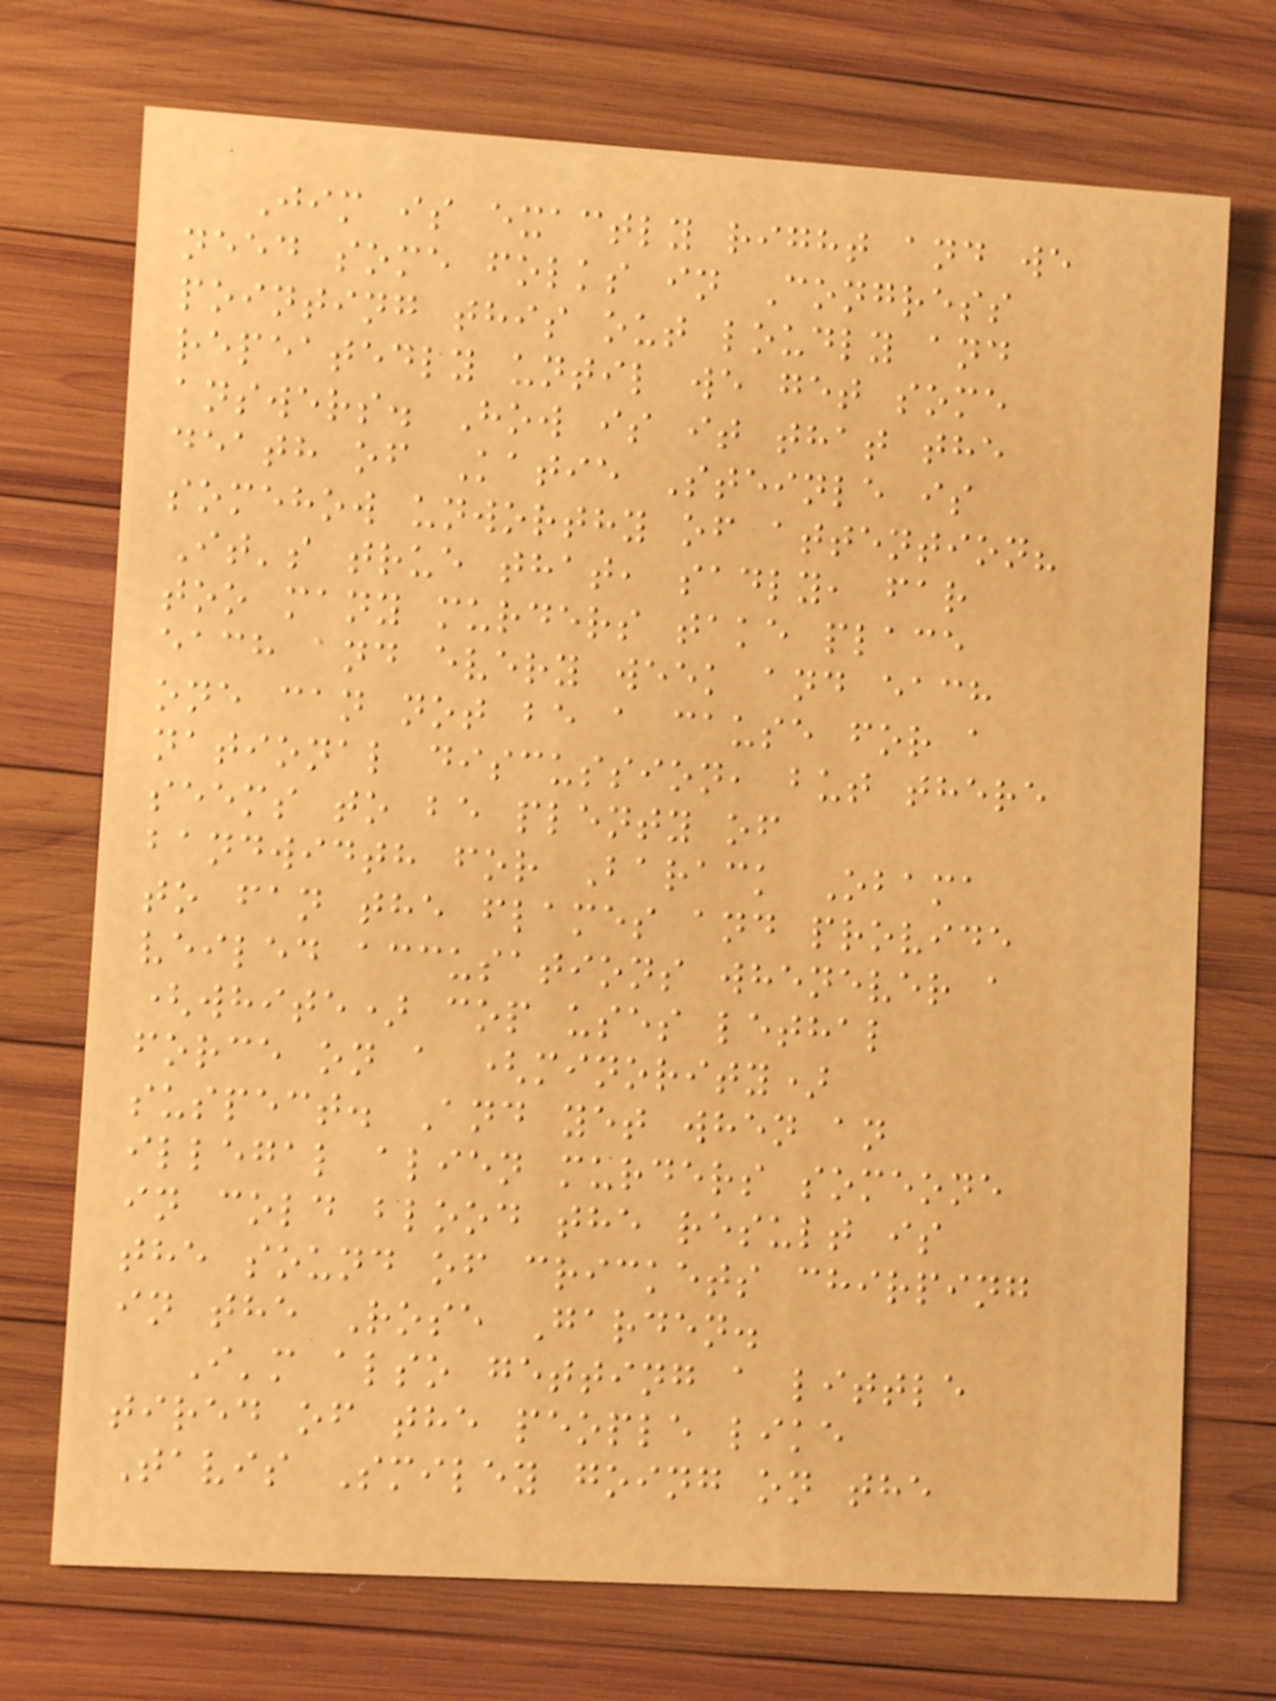Jim is exactly right and we
need some folks in Congress
pointing this out loudly and
repeatedly until we get some
answers. How is it that the
death of Katie Steinle is
somehow unworthy of attention?
It's true that, sadly, far
too many murders take place
each and every week and each
one can not be a cause for a
national discussion, but there
seems to be plenty of
bandwidth for Barack Obama
to fan the flames and provide
veiled accusations whenever a
(white) cop uses lethal
force on a (minority)
suspect. And yet when an
illegal alien murders someone
in cold blood the result is
the sound of crickets chirping
in the Rose Garden.
I'm also getting a little
tired of the people like
Tavis Smiley going on the
